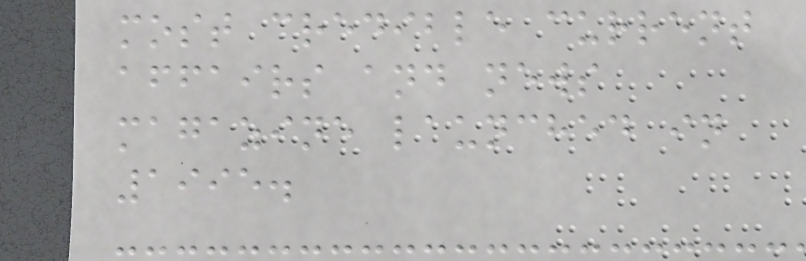most credible current
affairs and news
magazine launched in
1995.
